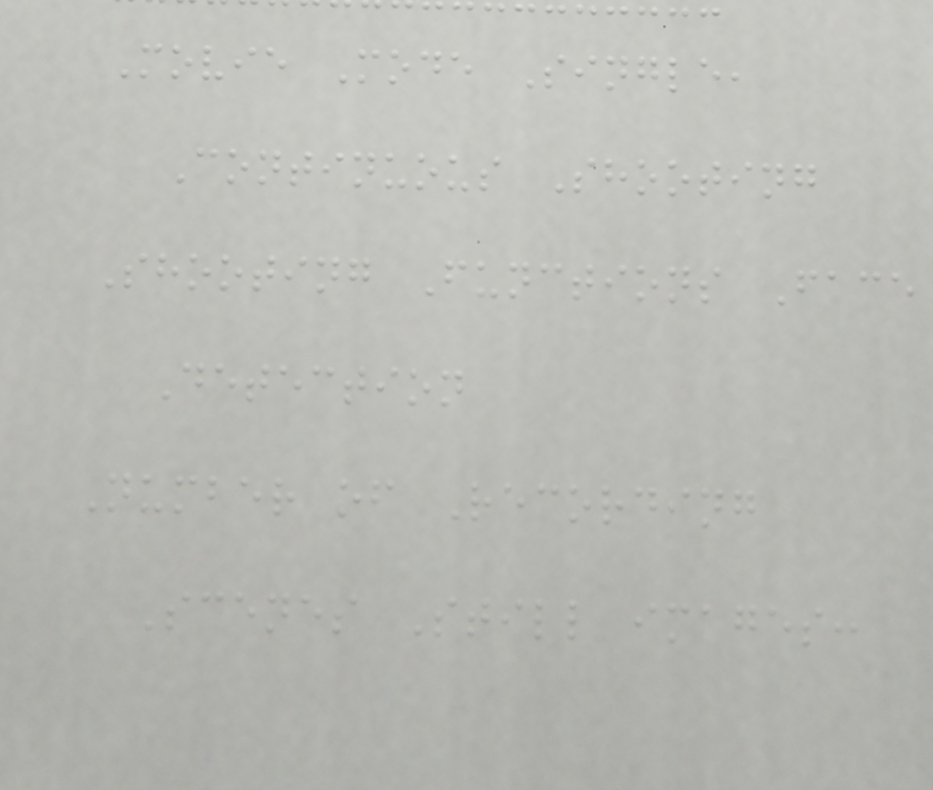Movie Mode Single,
Continuous Shooting
Shooting Functions Face
Detection
Number of Recording
Scenes Still images:
